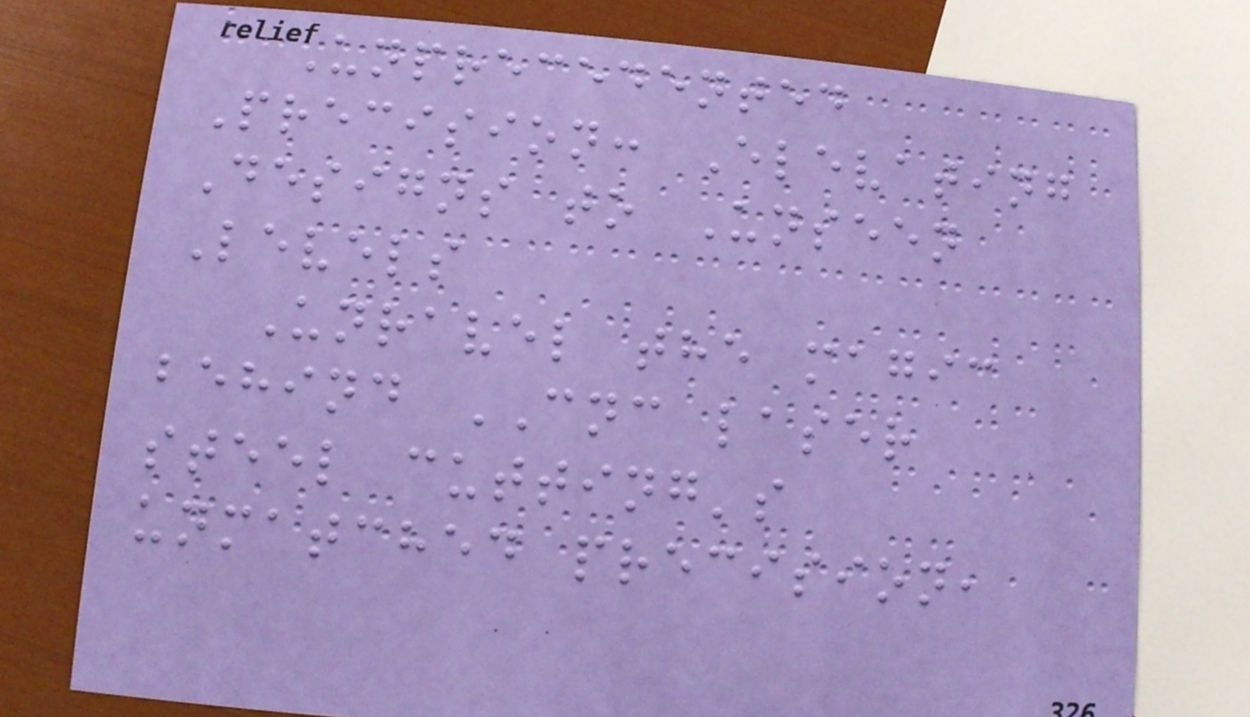Unprecedented
Precision: Elevating
Designs to Unseen
Levels
Unravel the magic
behind CNC laser
steel cutting's
unmatched precision,
